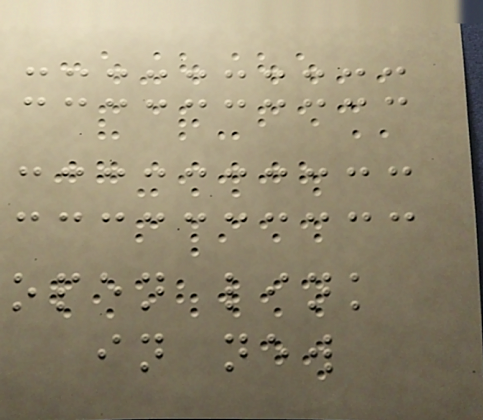open link
in new
